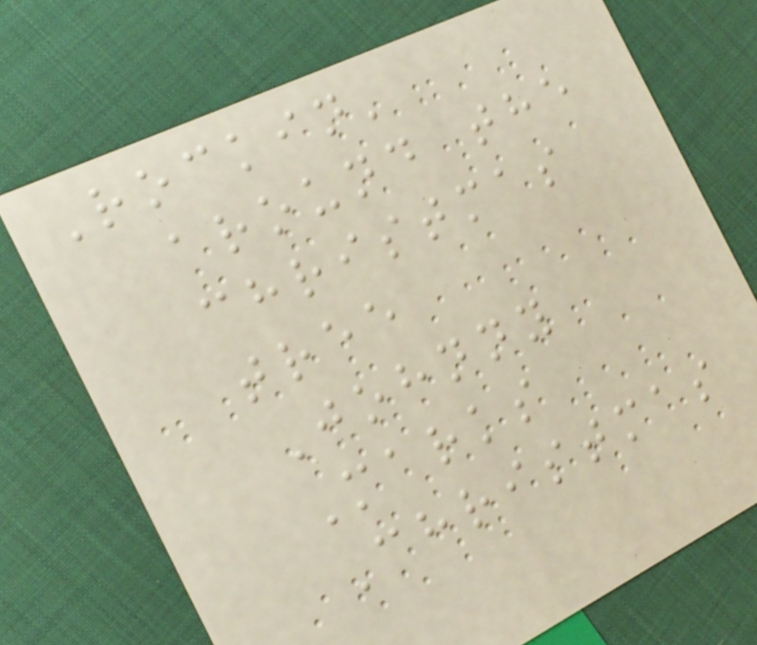Rockin'
around the
christmas
tree
Johnny
Marks
Christmas
